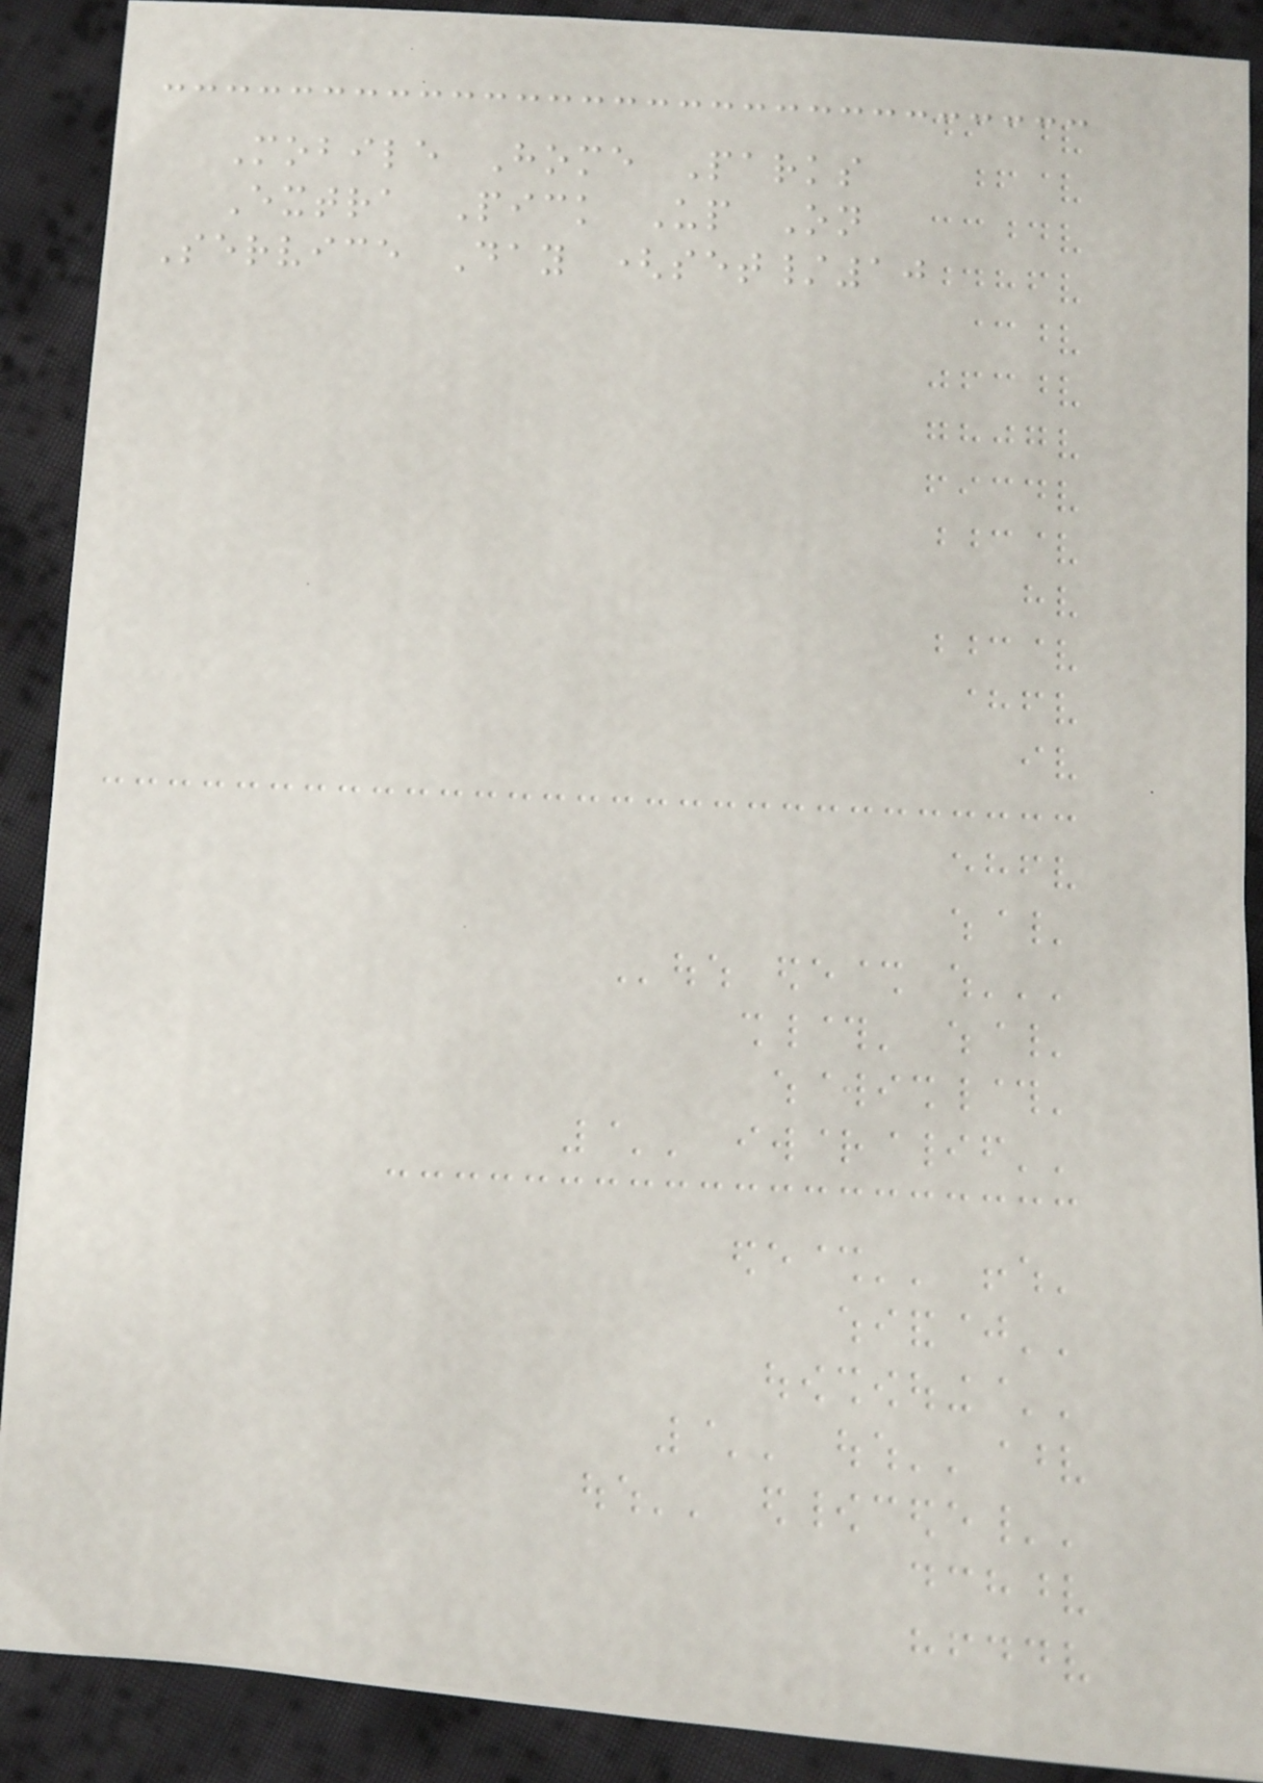Mobile Home Parks
Extra Pick Up On
Service Day (set/10
